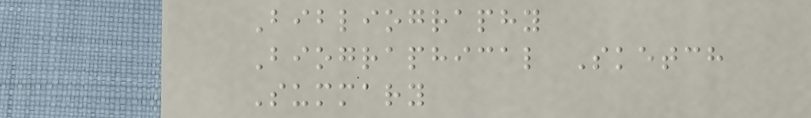Bibliography
Biographical Sketch
Summary
